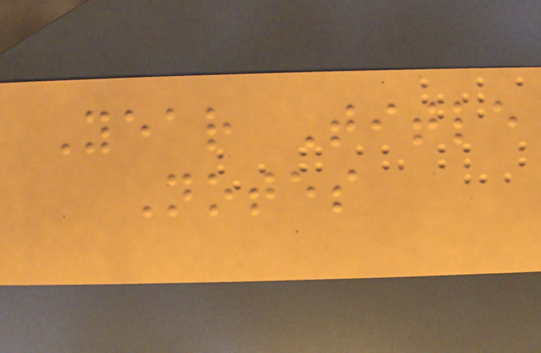Year Title
Notes
